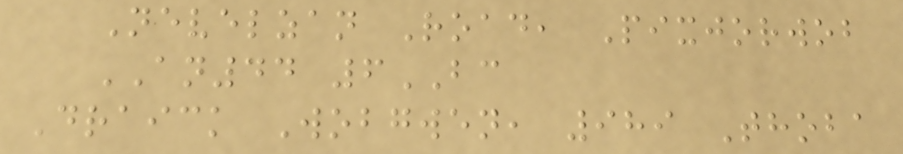Nevelzan Road, Pixjorwob
AN44 6BC
Draick Wobgwen, 989 Thoba
